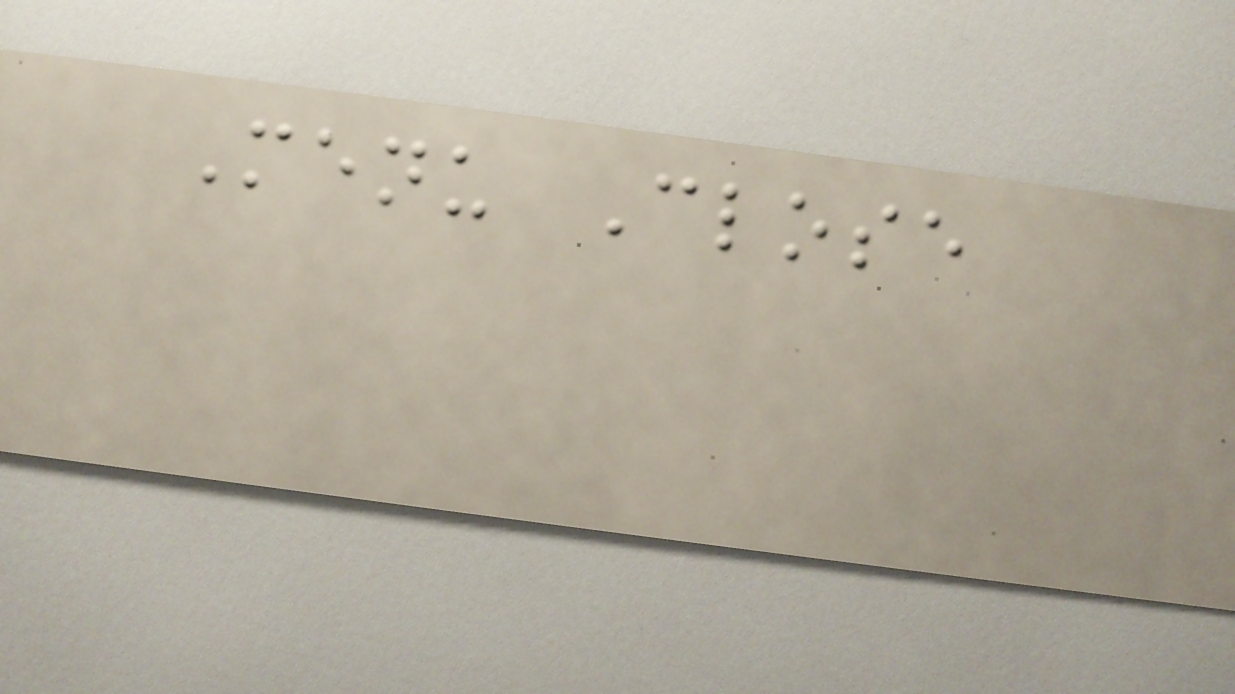Menu Close
